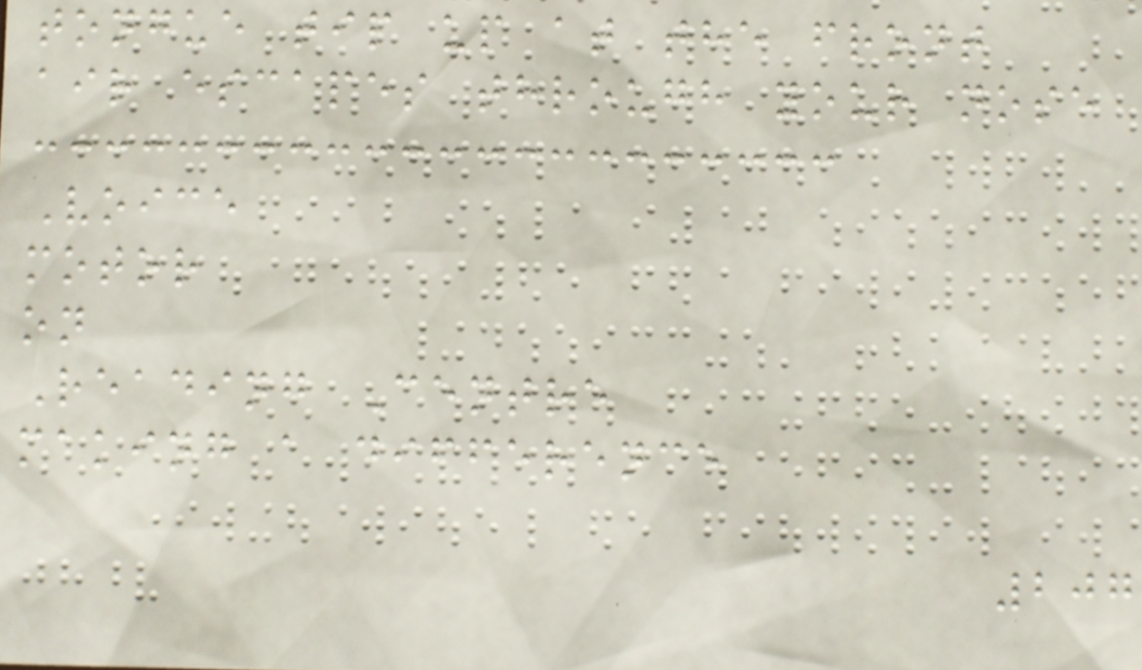tongue tip up at the front
air escapes through your nose
Voice
motor
on
Reading Centre
making a difference
207
